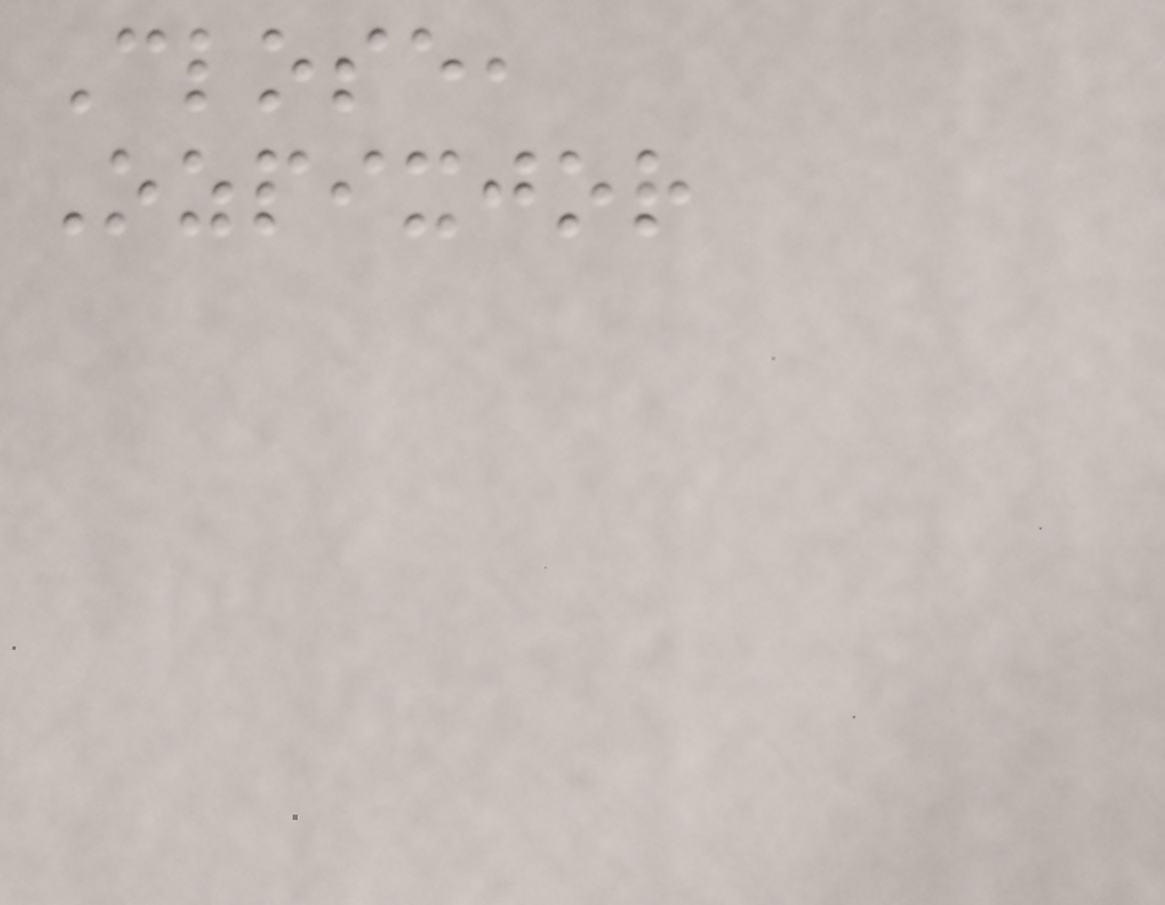Close,
Ozpixjor
